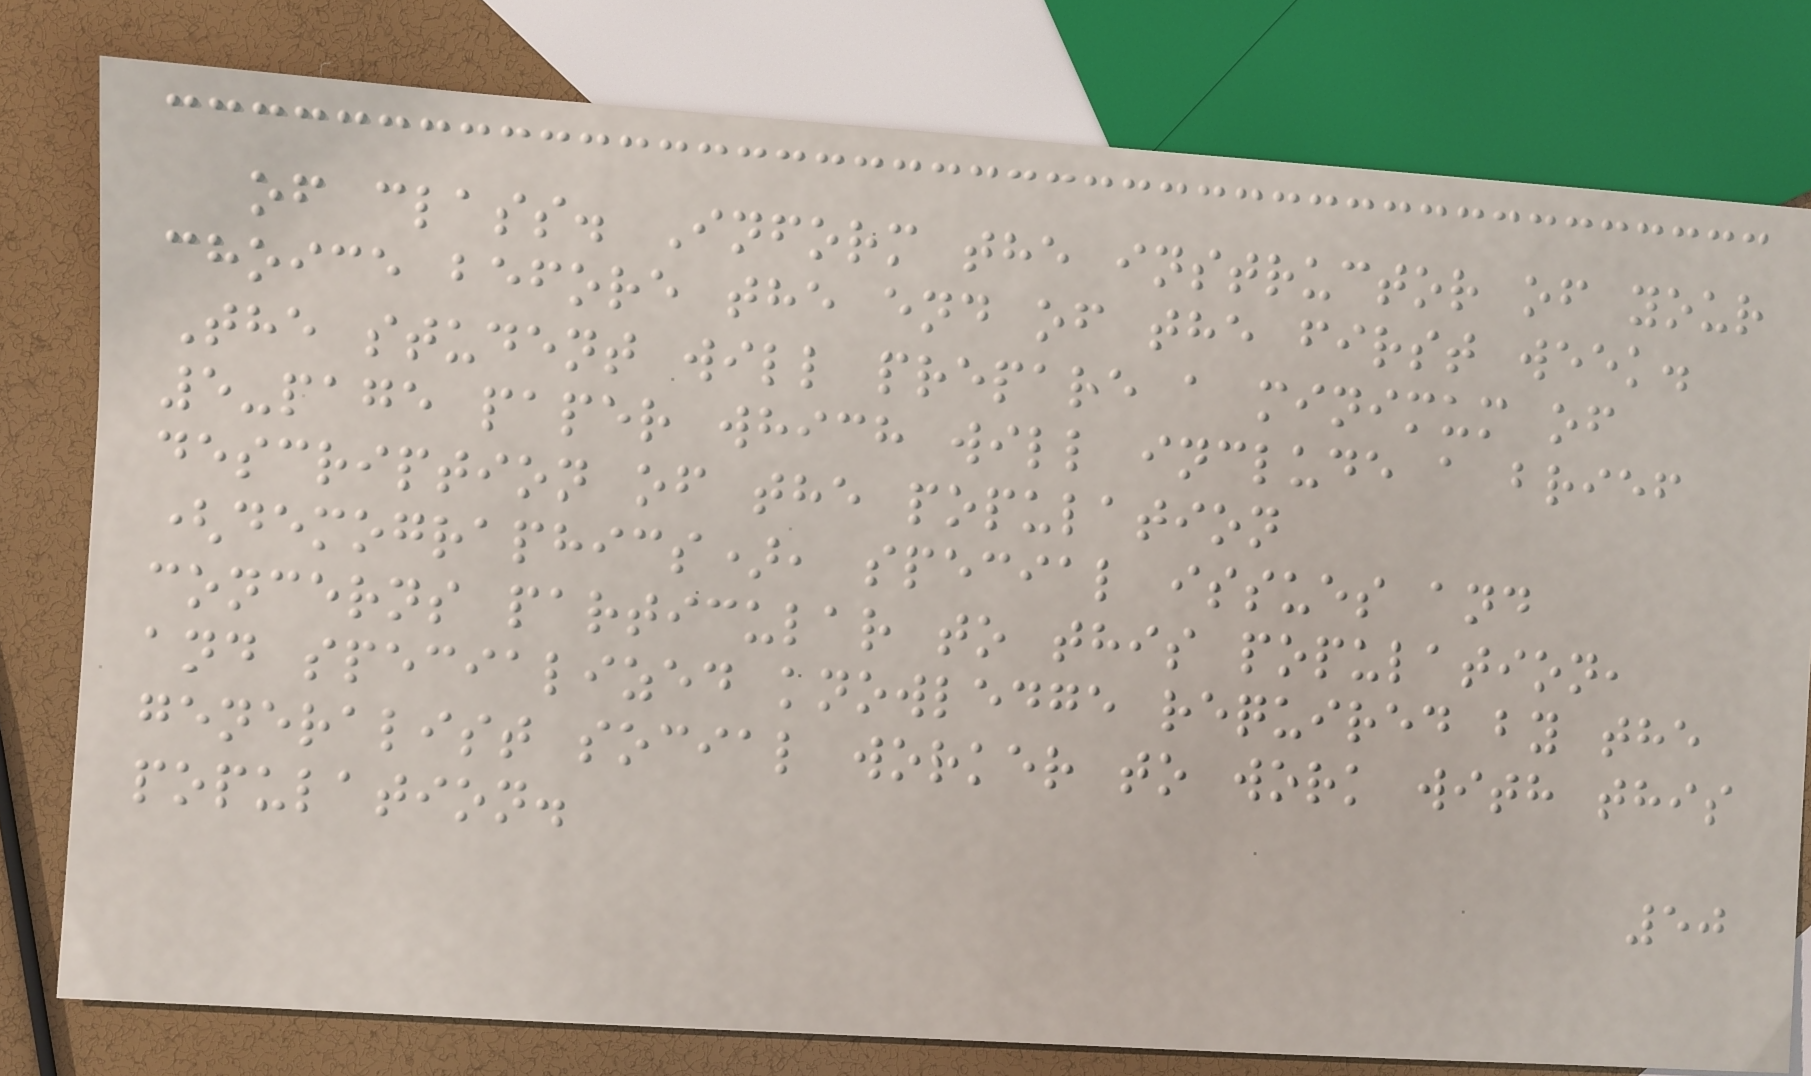of class. Inform the instructor of your
choice before the end of the first week.
The student will prepare a minimum of
5-page paper which will include a brief
description of the population
(demographics), special issues and
concerns particular to this population,
and specialized knowledge required by the
generalist social worker to work with this
population.
50
